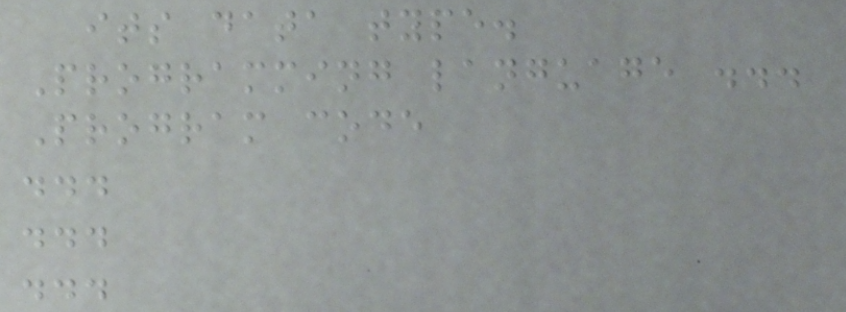its data type.
Programming language ...
Program code
...
...
...
